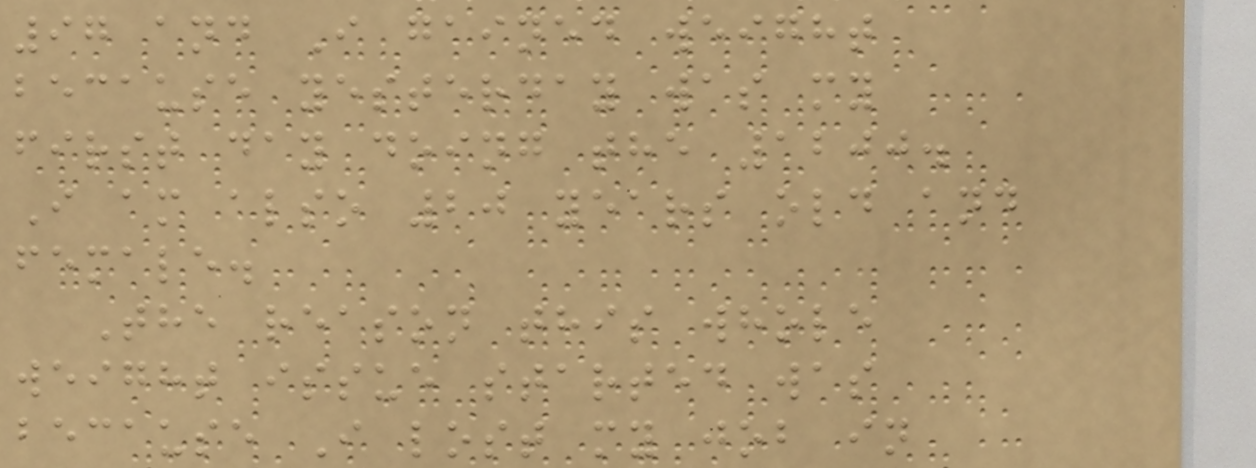97 and I gained weight
because yesterday was my
first day doing the 1200.
I am also 20 years old and
female.
The reason this whole
weight issue started was
because I lost my job in
